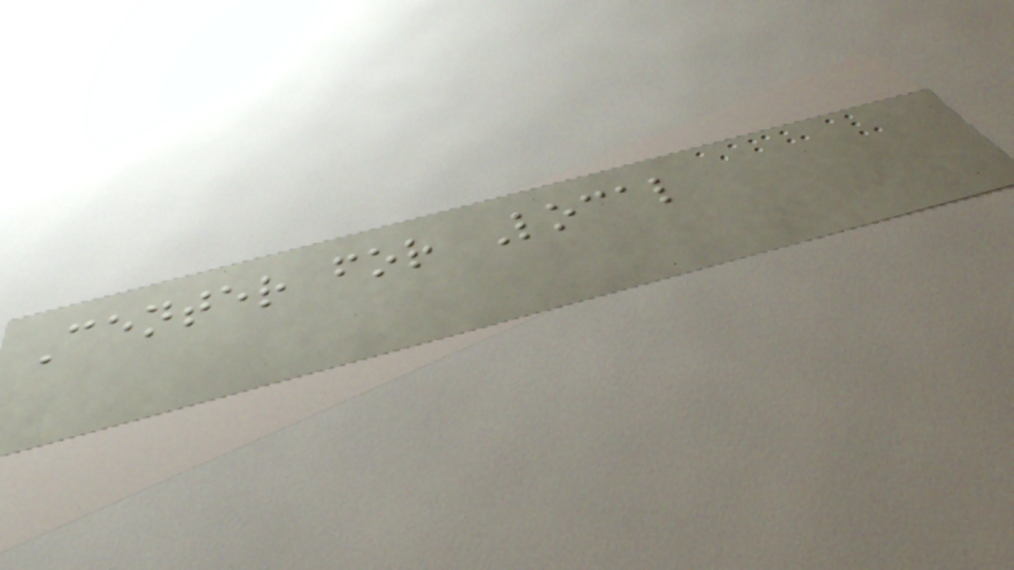Center for Local
